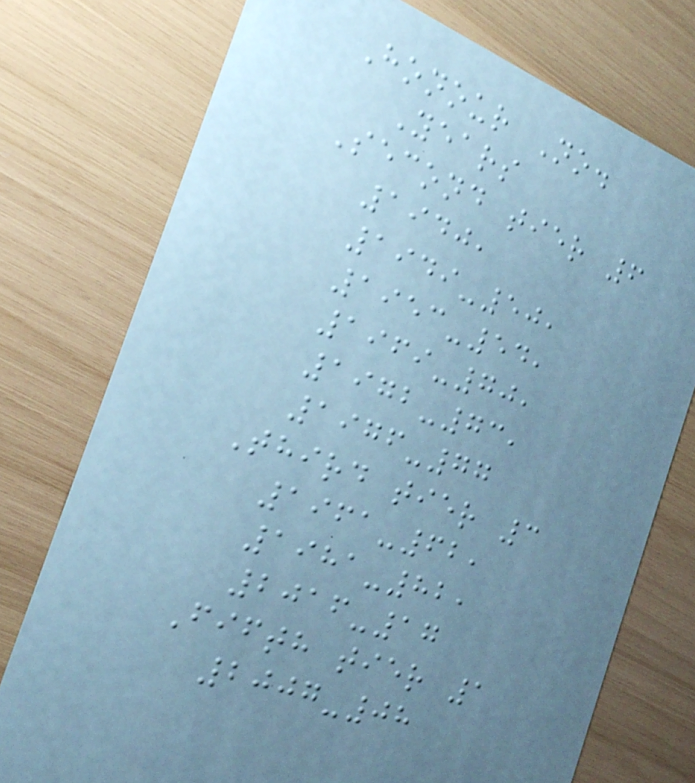Honour No.
Years
Second tier 6
1940,
1949-50,
1953-54,
1969-70,
1972-73,
1976-77
Third tier 3
1961-62,
1981-82,
2016-17
Fifth tier 1
2007-08
